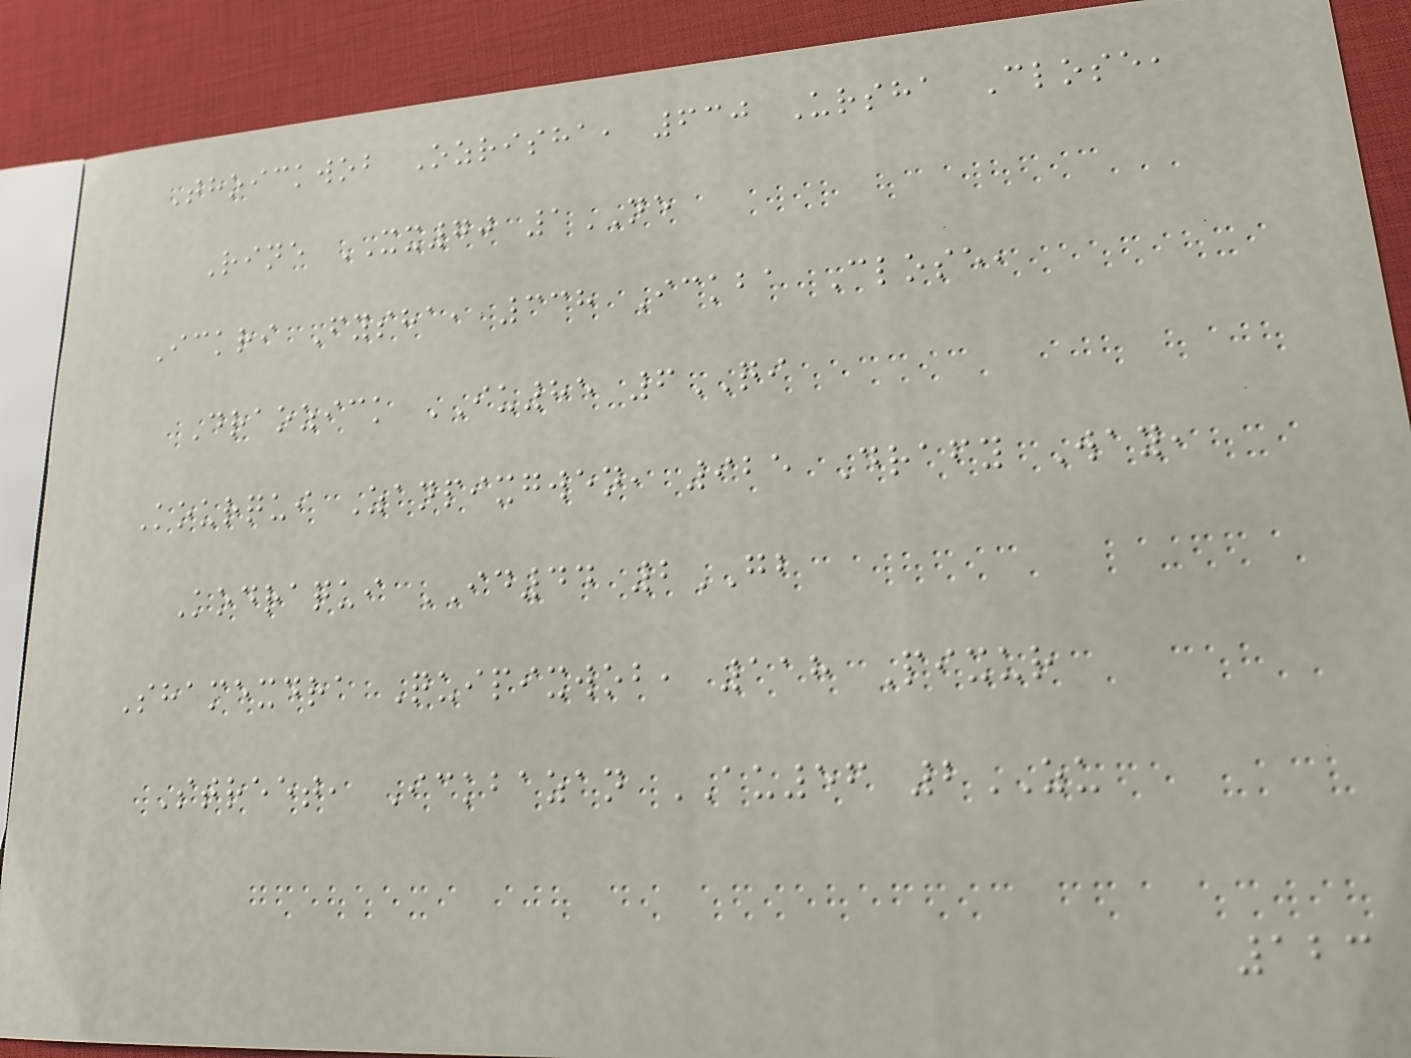Thoickwob Ozrisha, 630 Ursha Close,
Rine XX70 1NE
Ickri Fysha, 338 Ickba Close,
Draozick IU85 6QI
Kourqui Zanpixgwen, 925 Drafy Way,
Kodraqui ID44 2GB
Shamexdra Quipixwob, 118 Pixur
Street, Ickbazan AU56 2ZU
123
